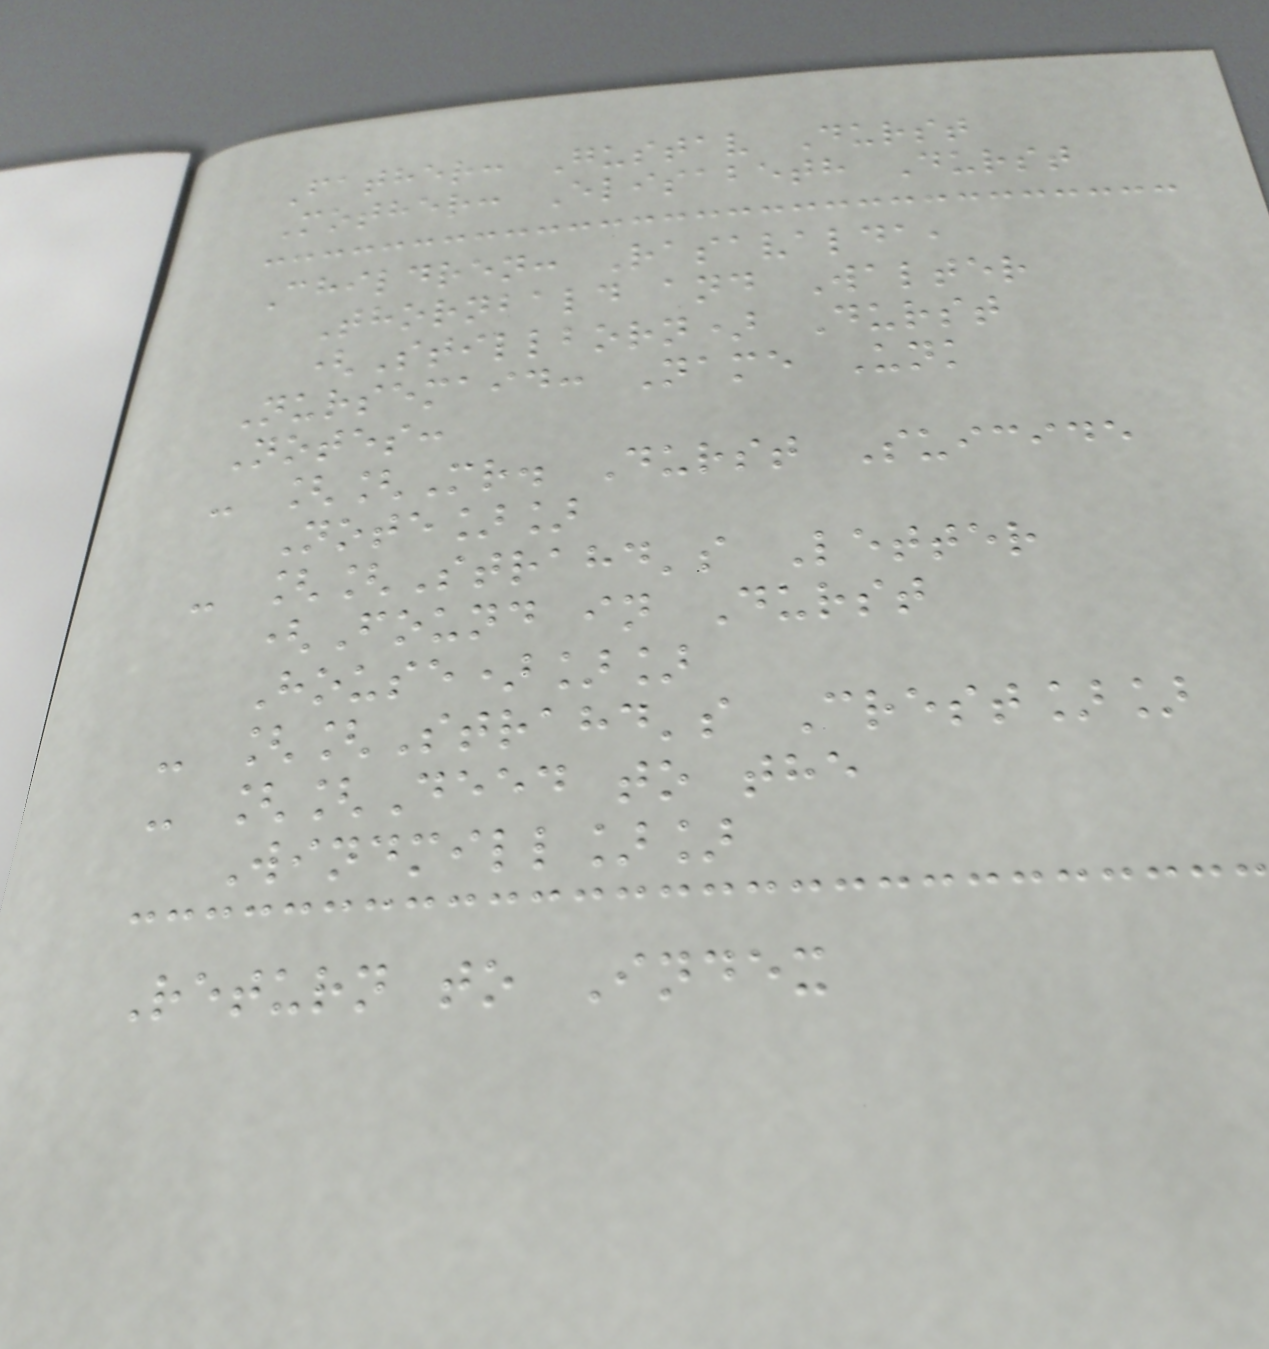Father: Gustav Durst
Mother: Elisabeth Durst
Children: Rasavalda,
Thornbald and Walter
(Stillborn) Durst
Nursemaid: Name Unk
Notes:
- [[Mr. Durst Suicide
Note]]
- [[Strahd's Letter
(Found in Durst
House)]]
- [[Strahd's Crest]]
- [[Deed to the
Windmill]]
Return to Index
